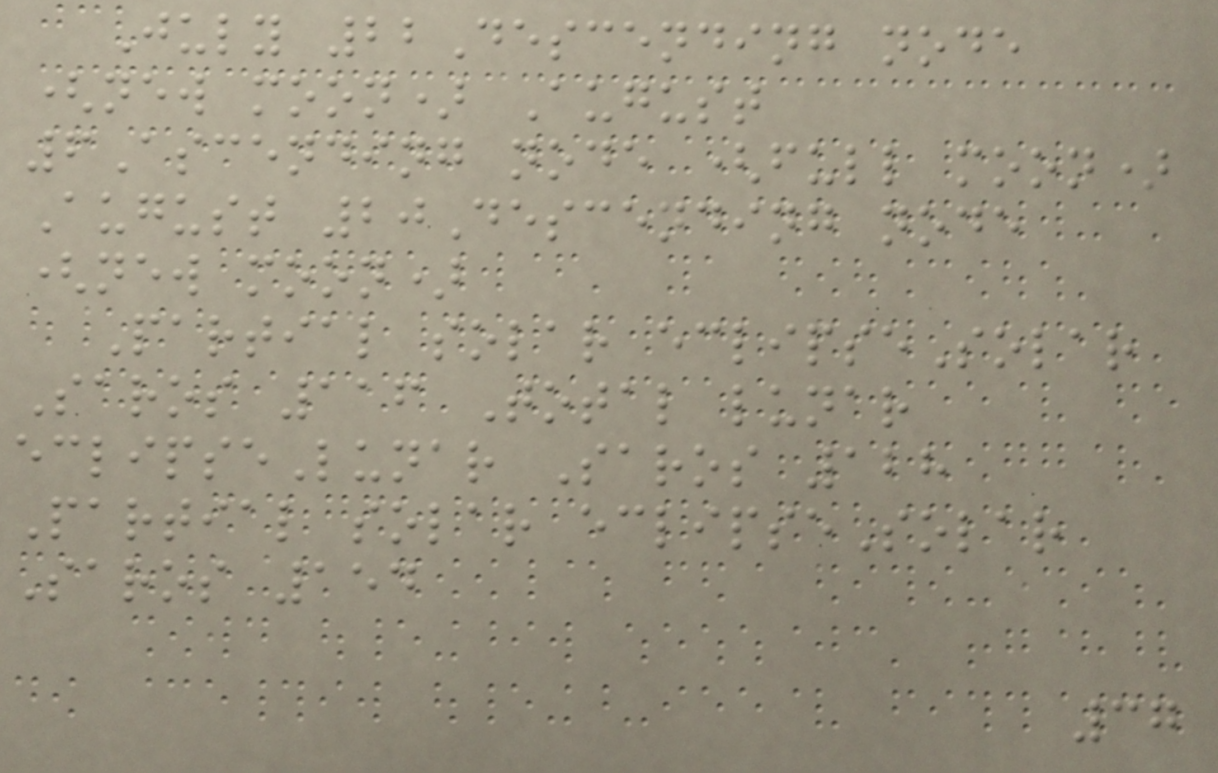July 22Descending node
(new moon) August
6Ascending node (full moon)
August 20Descending node
(new moon)
Partial solar eclipseSolar
Saros 116 Total lunar
eclipseLunar Saros 128
Partial solar eclipseSolar
Saros 154
37
